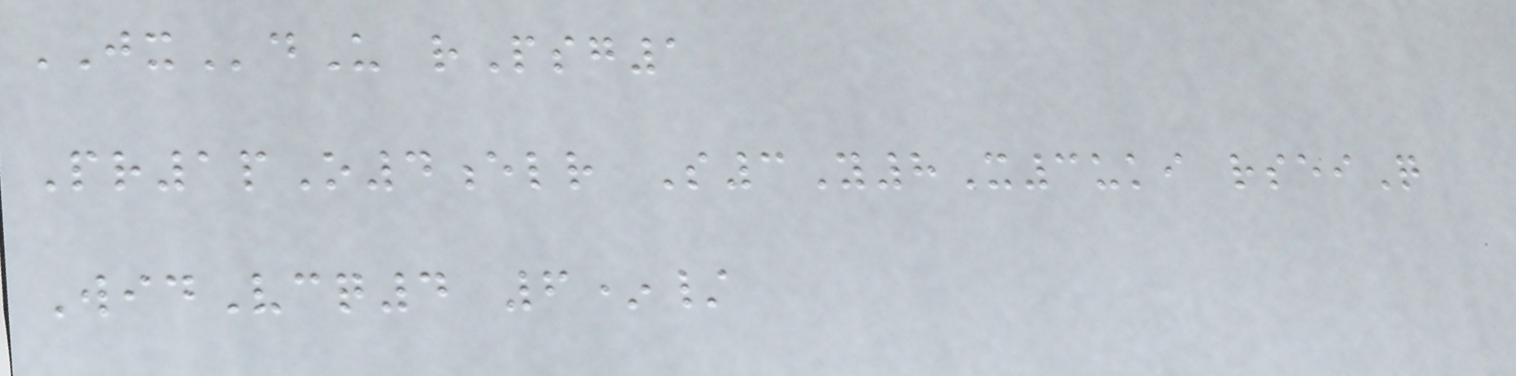JXdU rPsg1
Pr1pO4elr S3Y8X3uki rseiQ
WidVcq4 6*/
